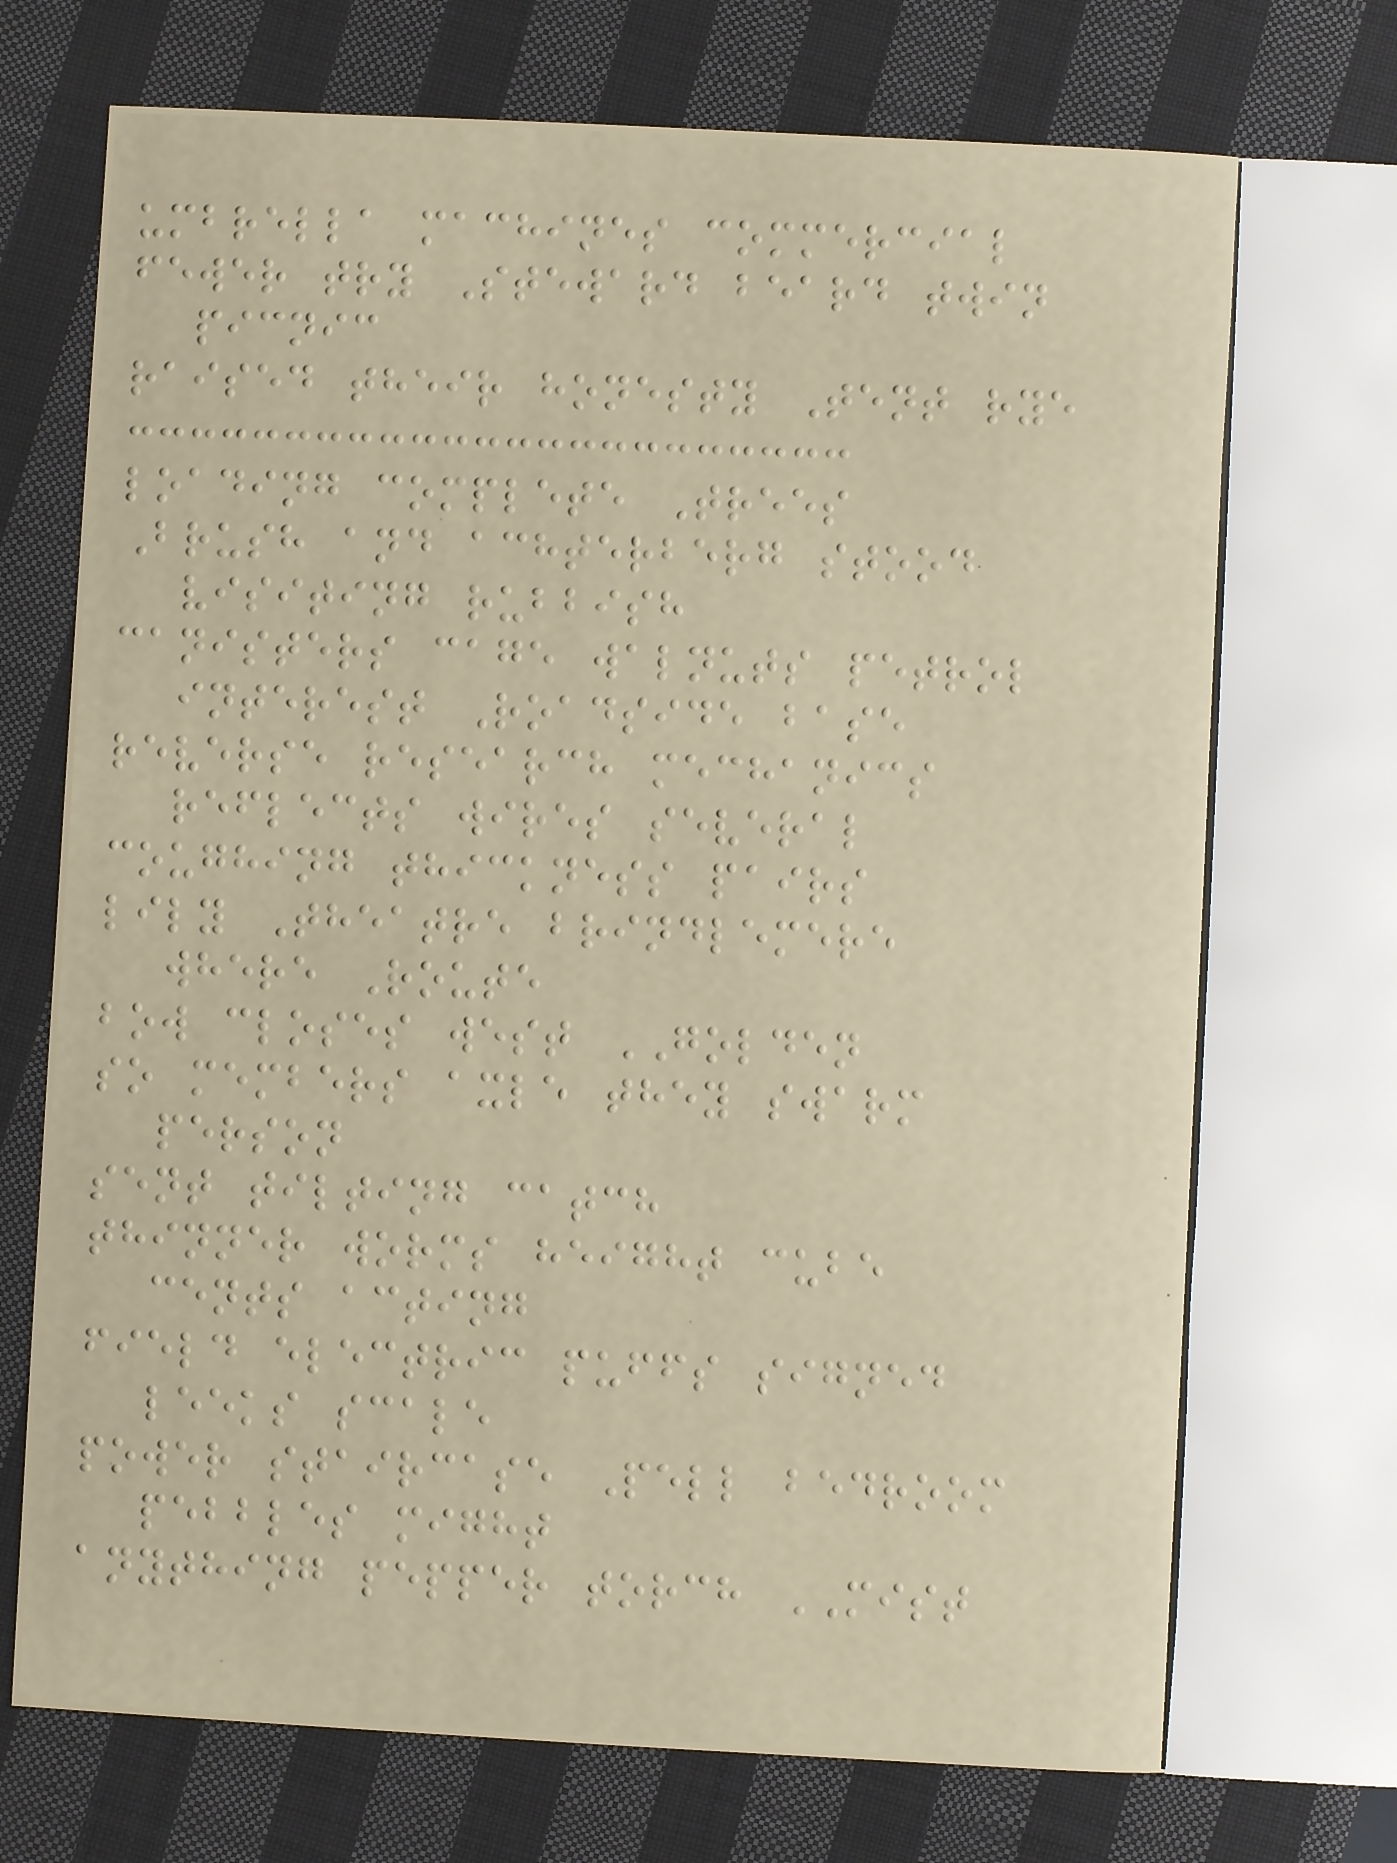umbrella machines commercial
fewer try Steward beard twin
picnic
raised their honesty Tent rye
loading complete Trees
Brush and achterberg stood
visiting rubbish
canisters cage walnuts petrol
interest Roadside base
reverse research mechanics
reflects wires several
coughing thickness pairs
lily Theatre brindlemere
where Route
bow closes west GOLDEN
so members axle they swarm
person
sent tilting catch
thinner worms height cube
cents acting
field electric puffs signed
leeks scale
power staircase Pell bedroom
pebbles might
anything pepper torch MIST
